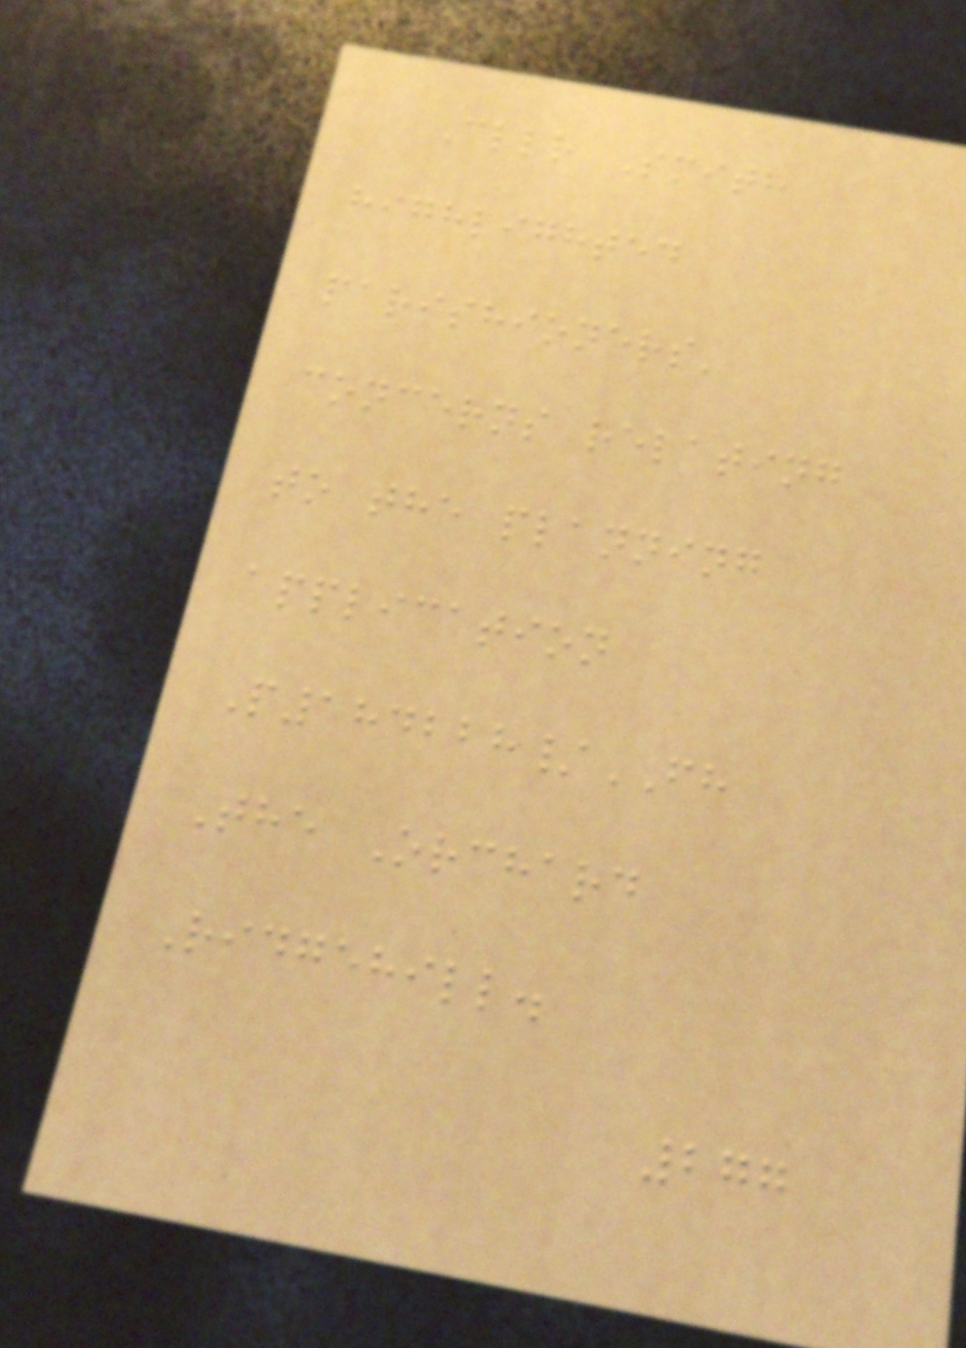Cllr Smith
highlighted
parishioners'
concerns relating
to the planning
application
P184228/FH
The Orchard
Ridgehill.
277
